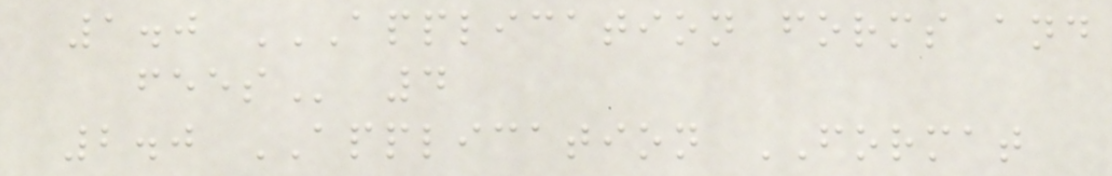1.0 APPLICATION FORMS AND
FEES 4
2.0 APPLICATION FORMAT
